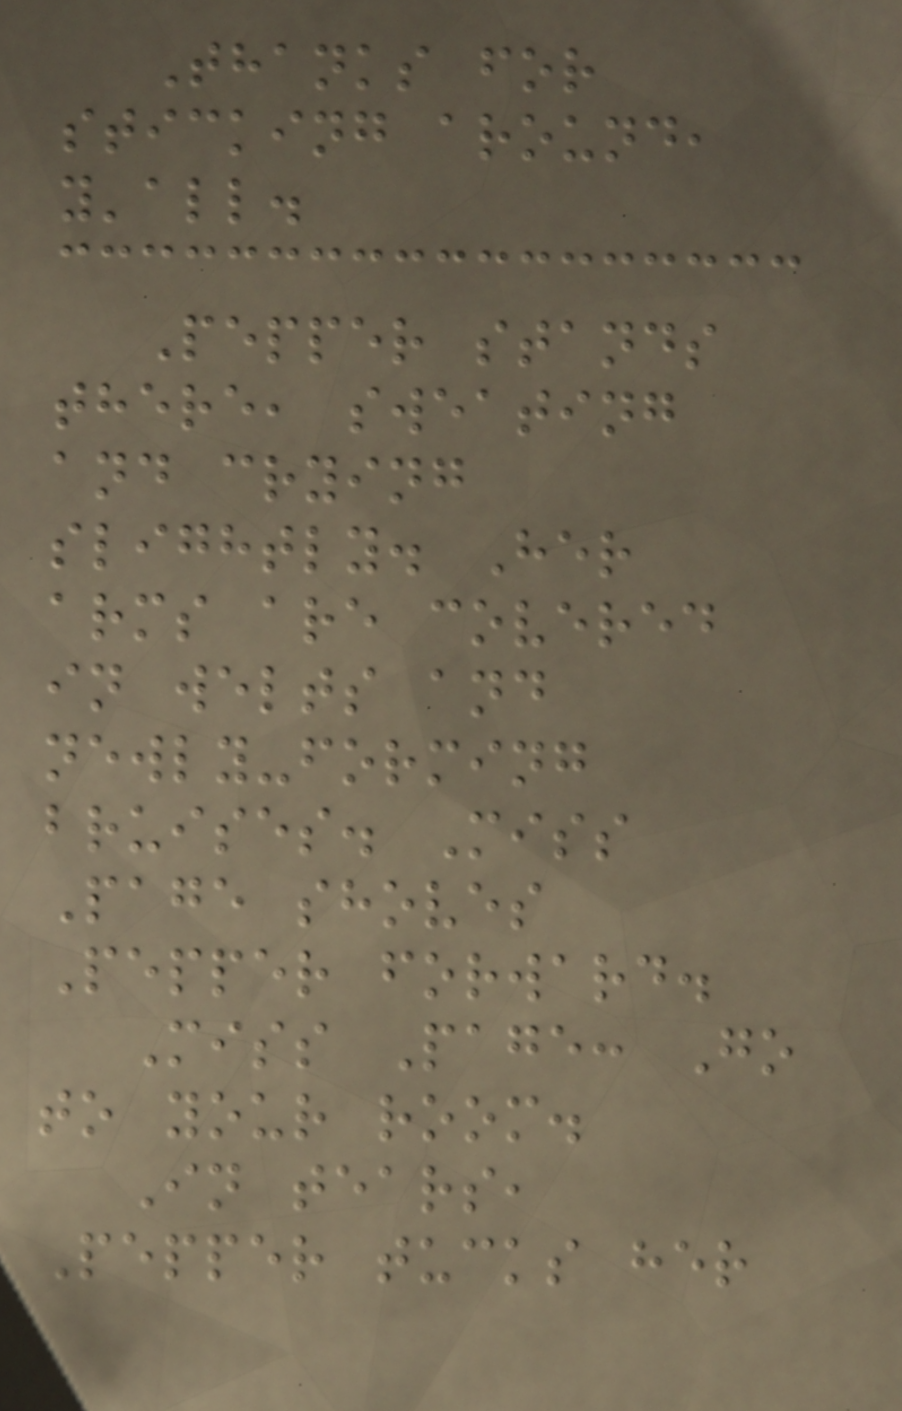Thanks for
sticking around,
y'all.
Pepper stands
there, sweating
and crying
slightly. Her
arms are covered
in welts and
newly-forming
bruises. Miss
Page shoves
Pepper forward.
Miss Page: Go
to your room.
In tears,
Pepper tucks her
